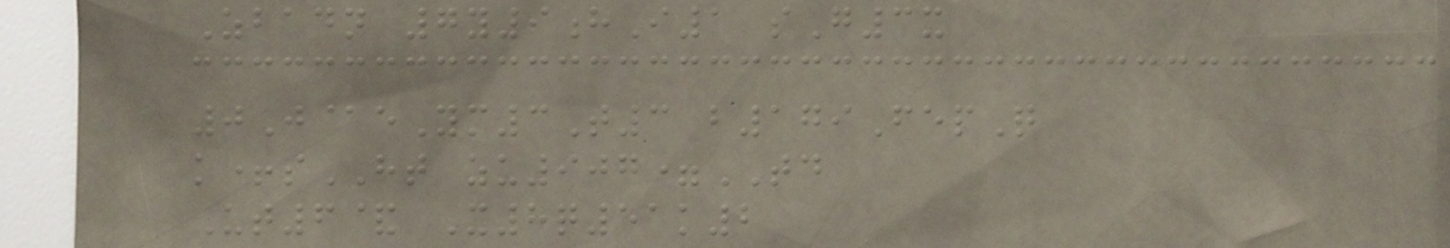Zbadn 7y9hI1 sG3x
0J@eYm3T3 b179FepQ
k+sHT zu907=TD
Ut6& X8q51k2
